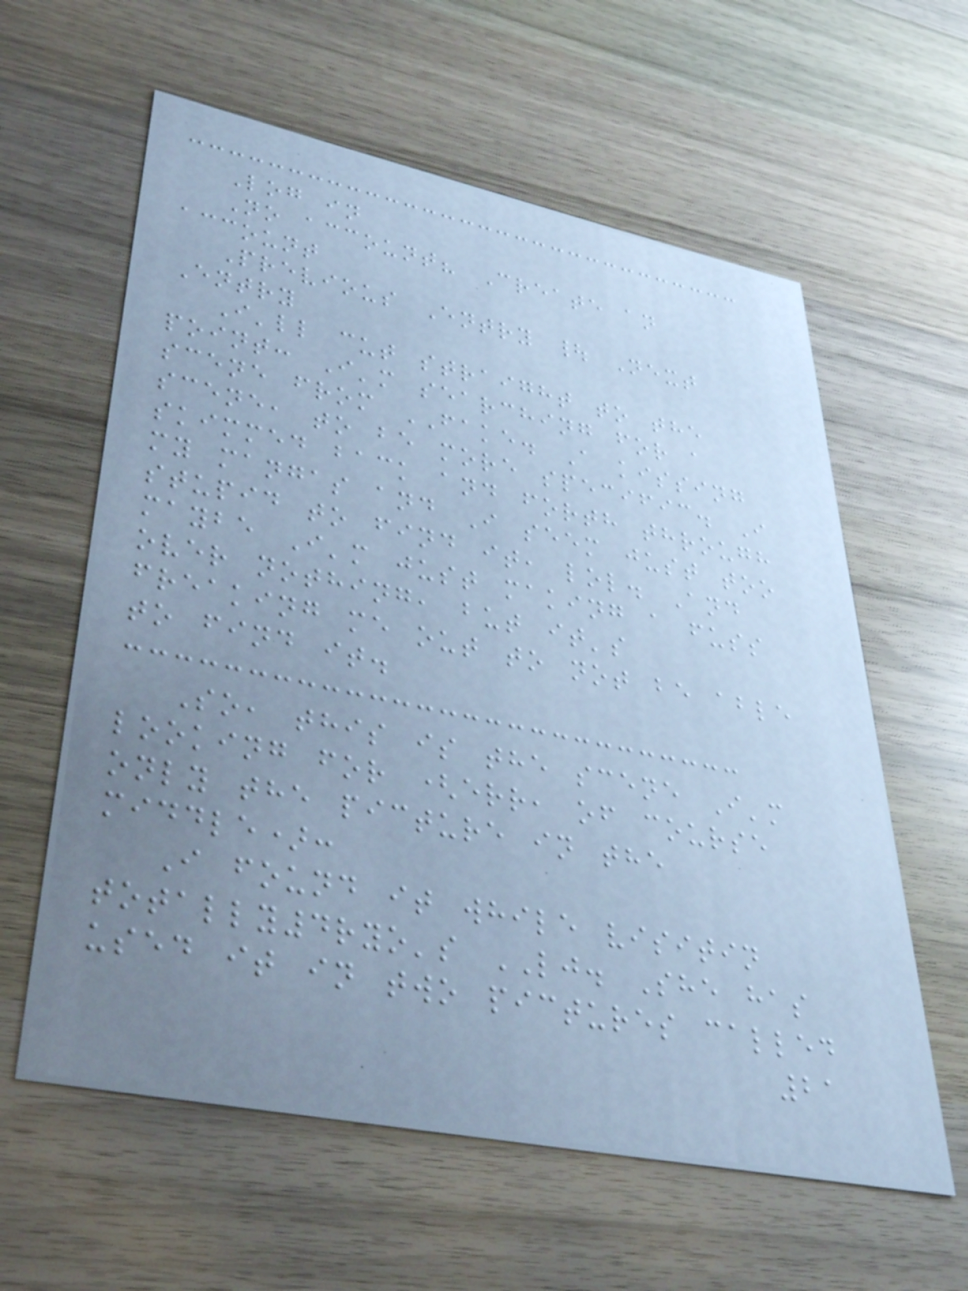Log in
No account? Create an
account
Previous Entry | Next
Entry
I'll cut straight to the
point: I'm searching for a
scene from FAKE. A kissing
scene, to be more specific. I
skimmed back and forth through
my mangas and I seem just too
stupid to find it, lol. And
maybe I'm just making a fuss
over nothing, but it's
freaking me out to not be able
to find it.
So, this is the scene I'm
looking for (err, of course
only the picture in the
middle):
I found it while visitin
totally4ryo's LJ. She has
used it in two pictures called
21
